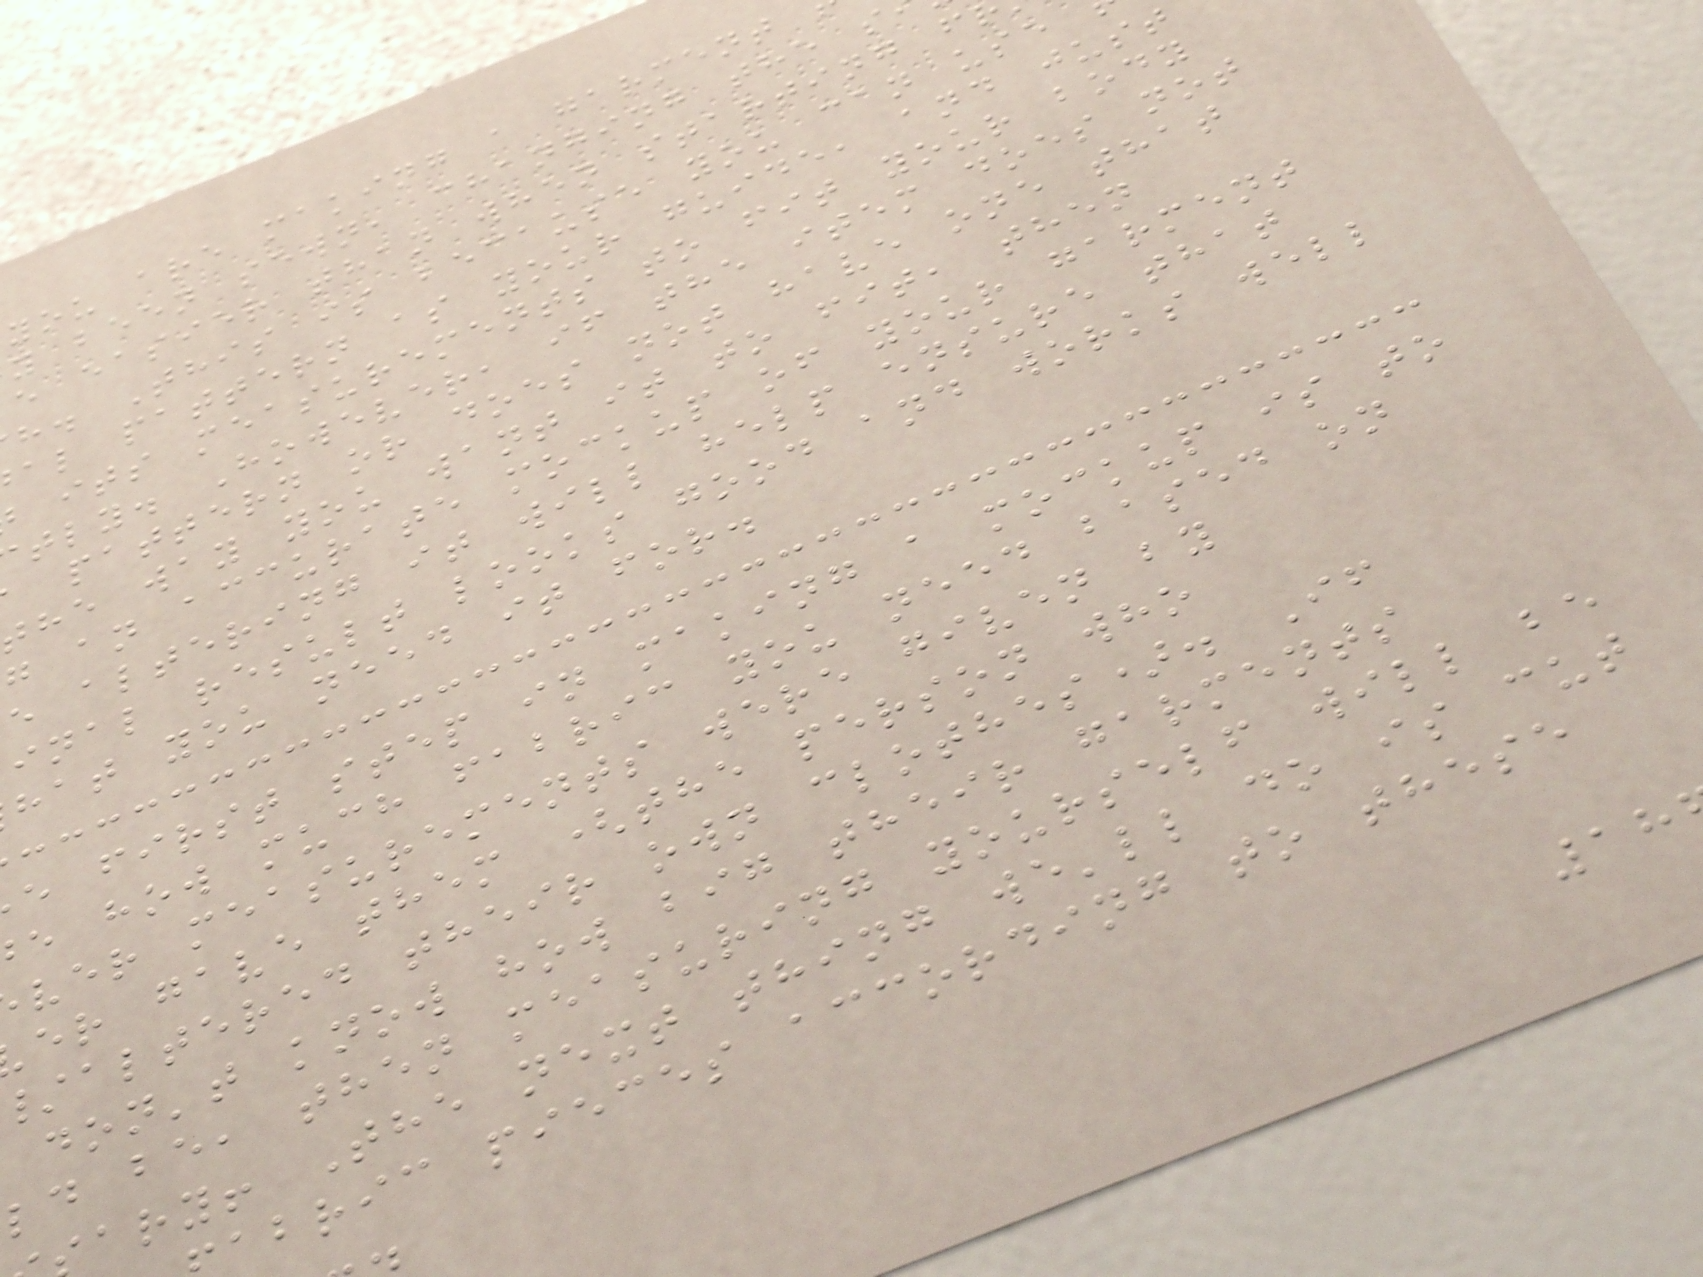you are making a garment
y been sewn, changing the s
e easier than when starting f
h. This is because you can use
al pattern as your guide, and just
its measurements to fit your body
tly. However, if the item does not
pattern or does not have one that
the way you want it to fit, then
g an accurate mockup of your garment
e altering it will help ensure that
inal result looks good and works well
hat you need it for.
e first step in making a mockup is to
e how much fabric you need based on
ver measurements were given by
er gave them (the person who
altered their own clothes). If
don't know how big their garments
ld be, then measuring yourself will be
ary! The next thing we'll do is cut
abric pieces according to these
